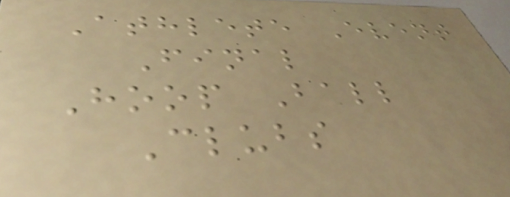Athlete Event
Final
Hoop Ball
Clubs
